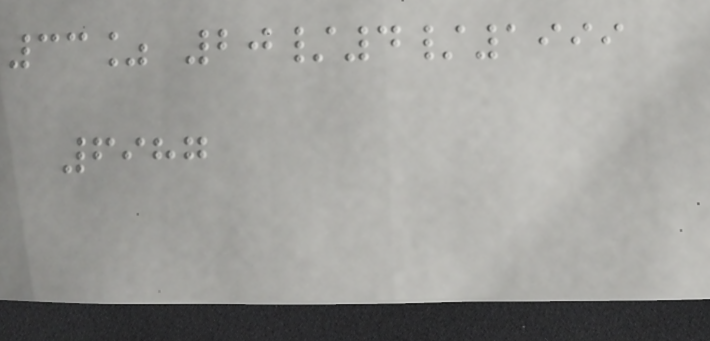33% 20/4/1999
6987
